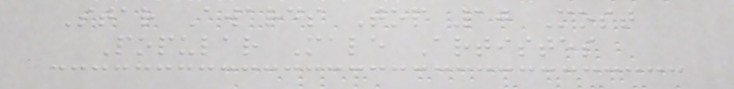Star Awards Top 10 Most
Popular Male Artistes
